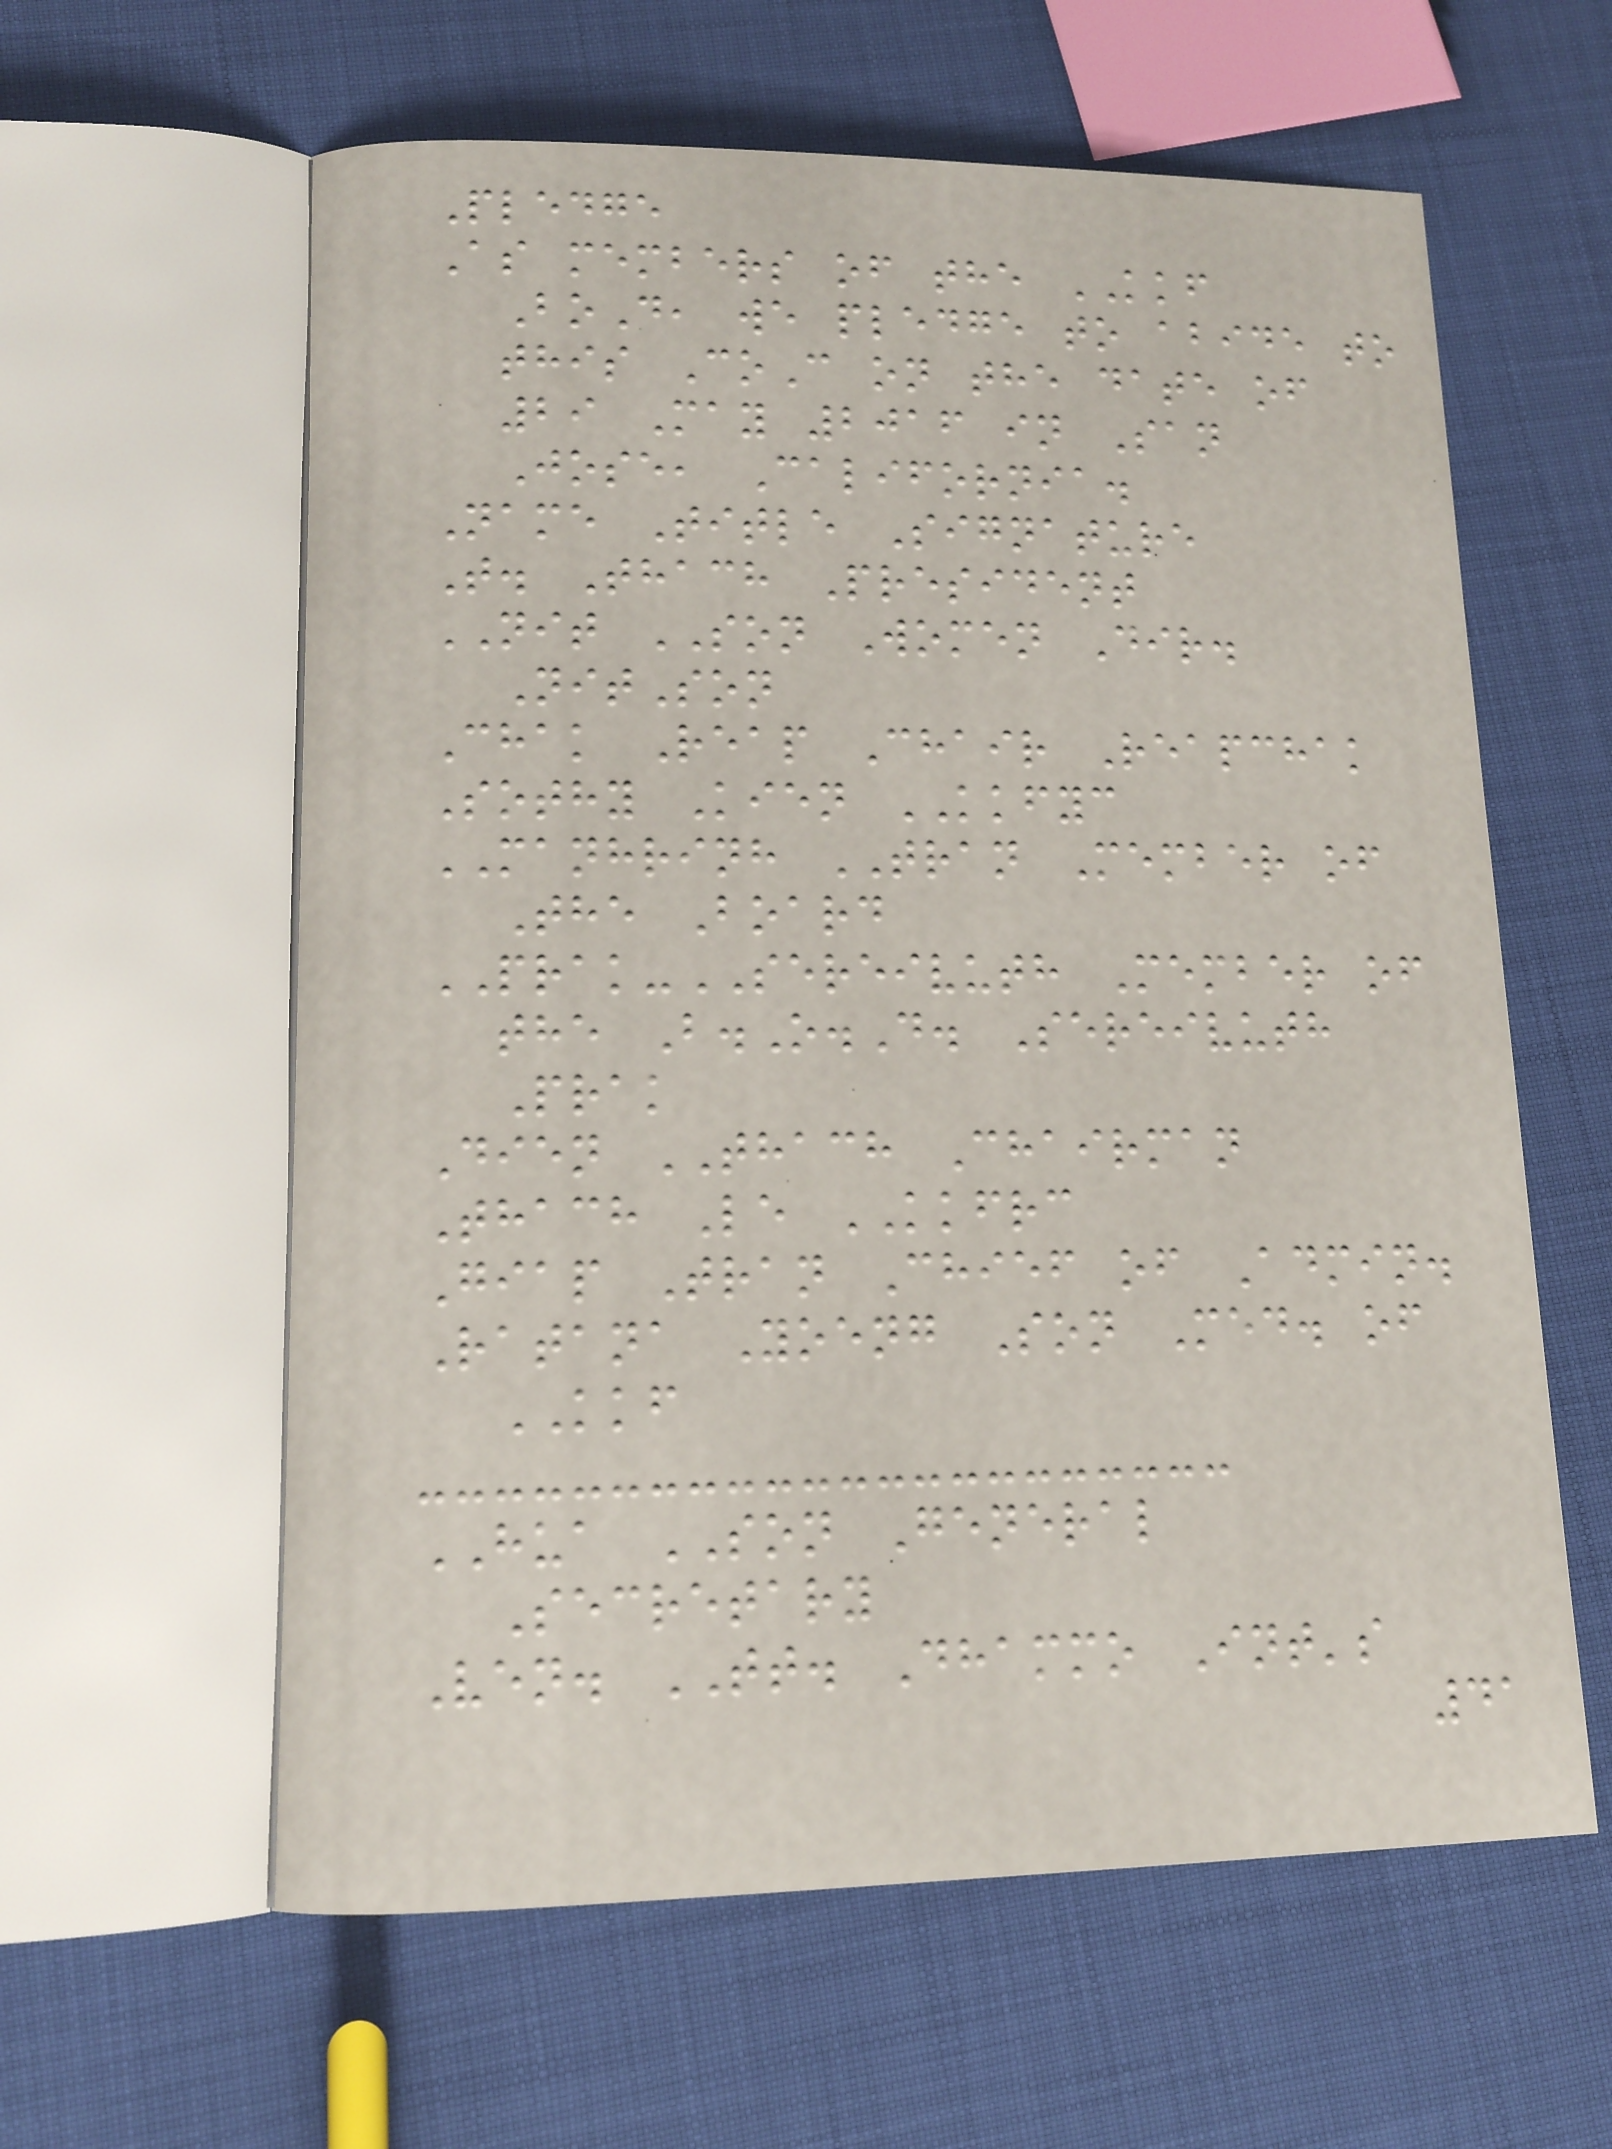Pledge
As members of the KKF
BoD, we pledge to abide to
this CoC on the date of
29 May 2016 in San
Jose, California.
Name Title Signature
T. Thach President
NIT SON Women Dir.
NitSon
Chak Reap Chair Reapchak
Sothy Kien KKFYC
MANHRINH TRAN Member of
The Board
PRAK-SEREIVUTH Member of
the B.O.D. Sereivuth
Prak
Dien THACH Chairman
Thach Le KKFRC
Giap Tran Chief of Admin.
Ratana Yoeng Son Med. of
KKF
HUA SON General
Secretary
Ven. TT. Dhammo Int's
41
